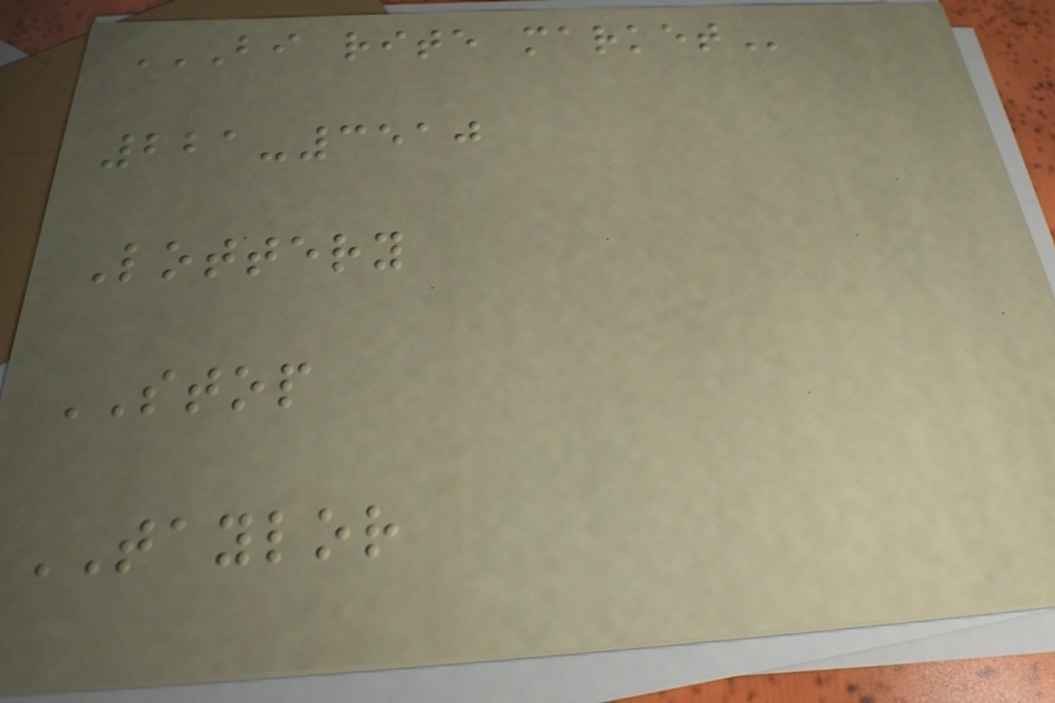BI RITE MARKET
221-3510
Lottery
STOP
TAYLOR
